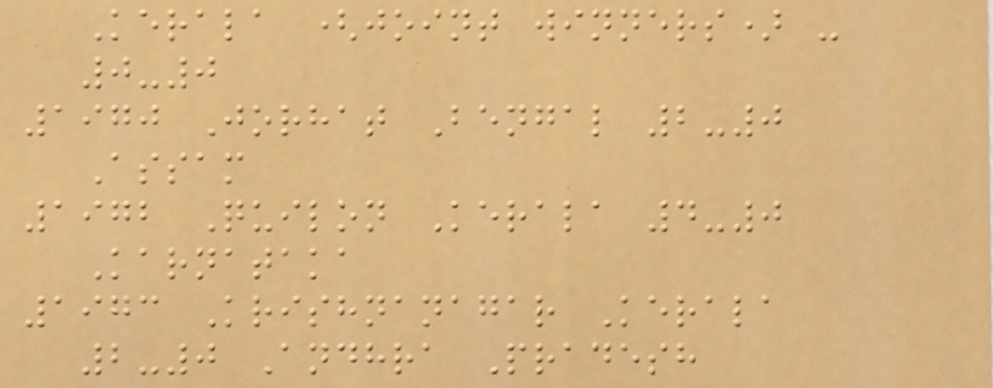Kerala (joint winners) -
0-0
1970 Jorhat Bengal 2-0
Assam
1972 Quilon Kerala 4-0
Karnataka
1973 Krishnanagar Kerala
2-0 Andhra Pradesh
